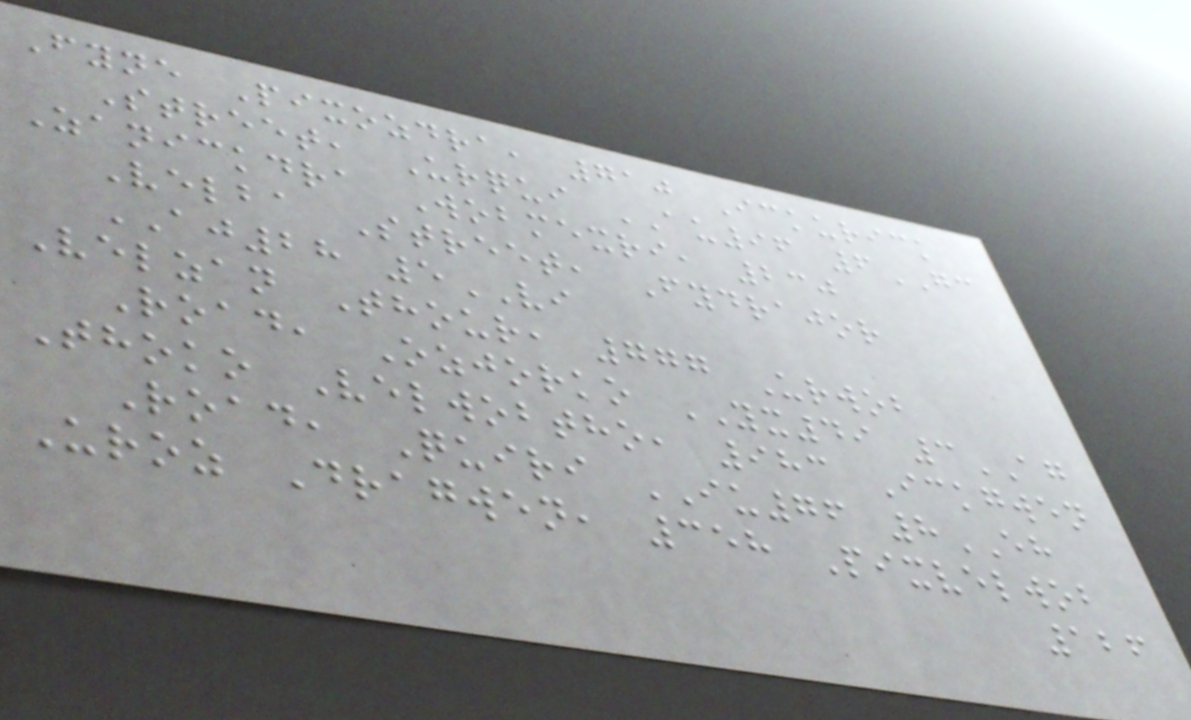Fyne Pixozdra, 710 Ickurick
Street, Urqui AU96 6GC
Zanickdra Wobmexri, 230
Velba Street, Fydrajor
AJ28 5VI
Velzan Thour, 777 Urwob
Road, Ozjorko YX49 3AG
Thoko Velwobtho, 983 Ickgwen
Road, Quiri IU76 8EH
Uroz Dragwen, 358 Pixvelwob
126
